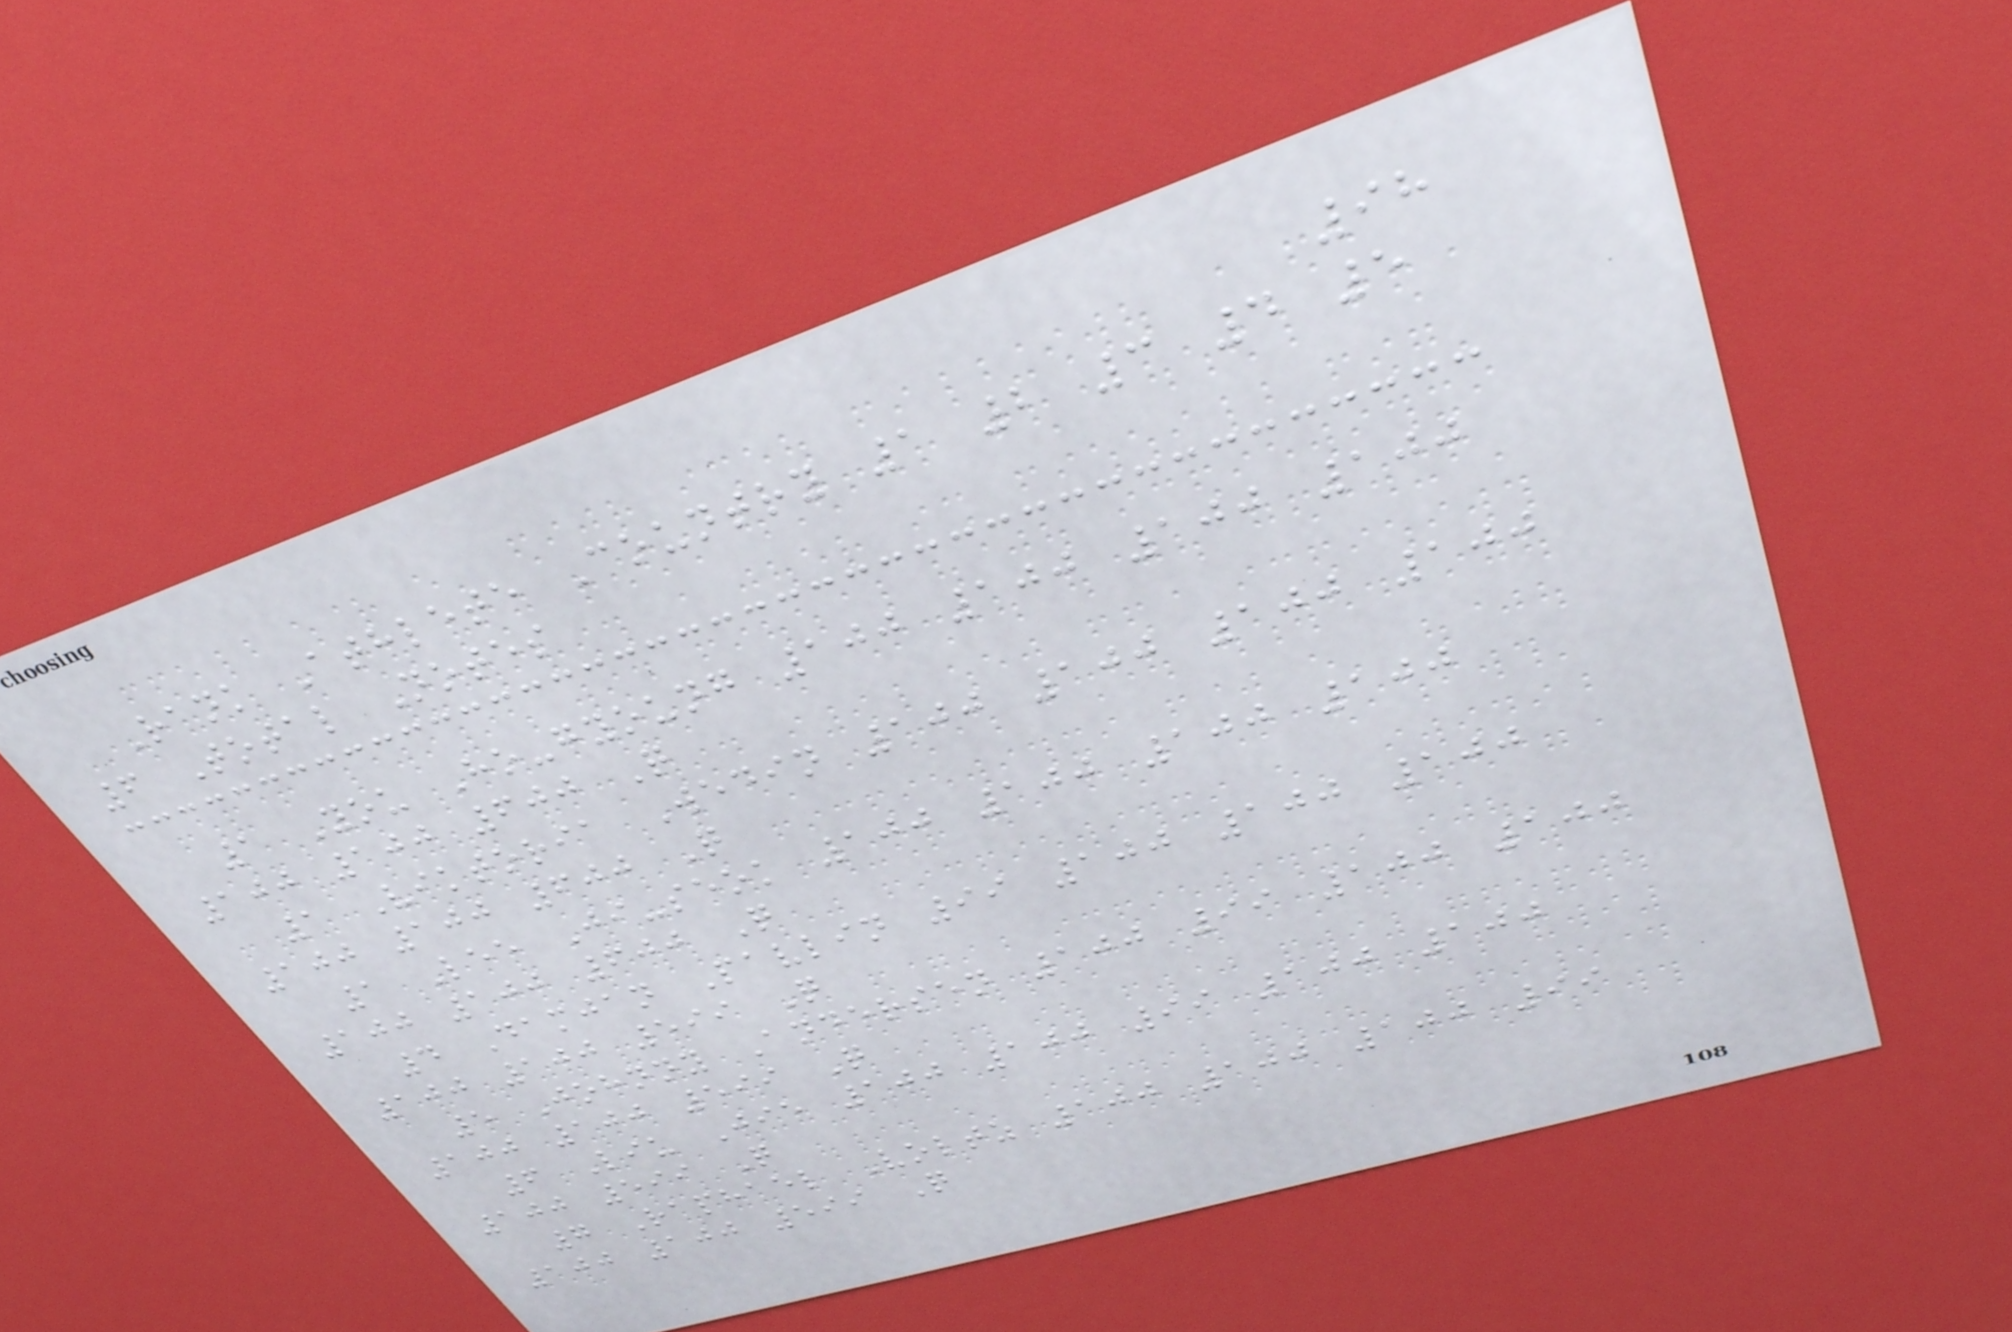98
Rank Athlete Country 1 2 3 4 5
6 Total Notes
1 You Ho-gyoung 100 100 100 100
100 100 600 Q
1 Viktoria Wedin 100 100 100 100
100 100 600 Q
1 Lee Ji-seok 100 100 100 100
100 100 600 Q
4 Damjan Pavlin 99 100 100 100
100 100 599 Q
5 Johnny Andersen 100 99 100 100
100 100 599 Q
6 Liu Jie 100 100 99 100 100
100 599 Q
7 Raphael Voltz 100 100 100 99
100 100 599 Q
